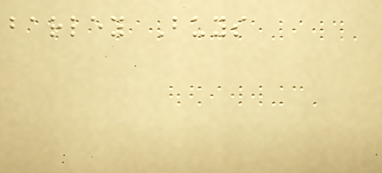barley Buys
